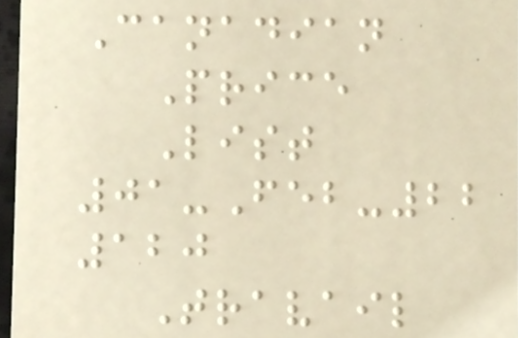Canadian
Price
List
01-Feb-22
120
Travail
